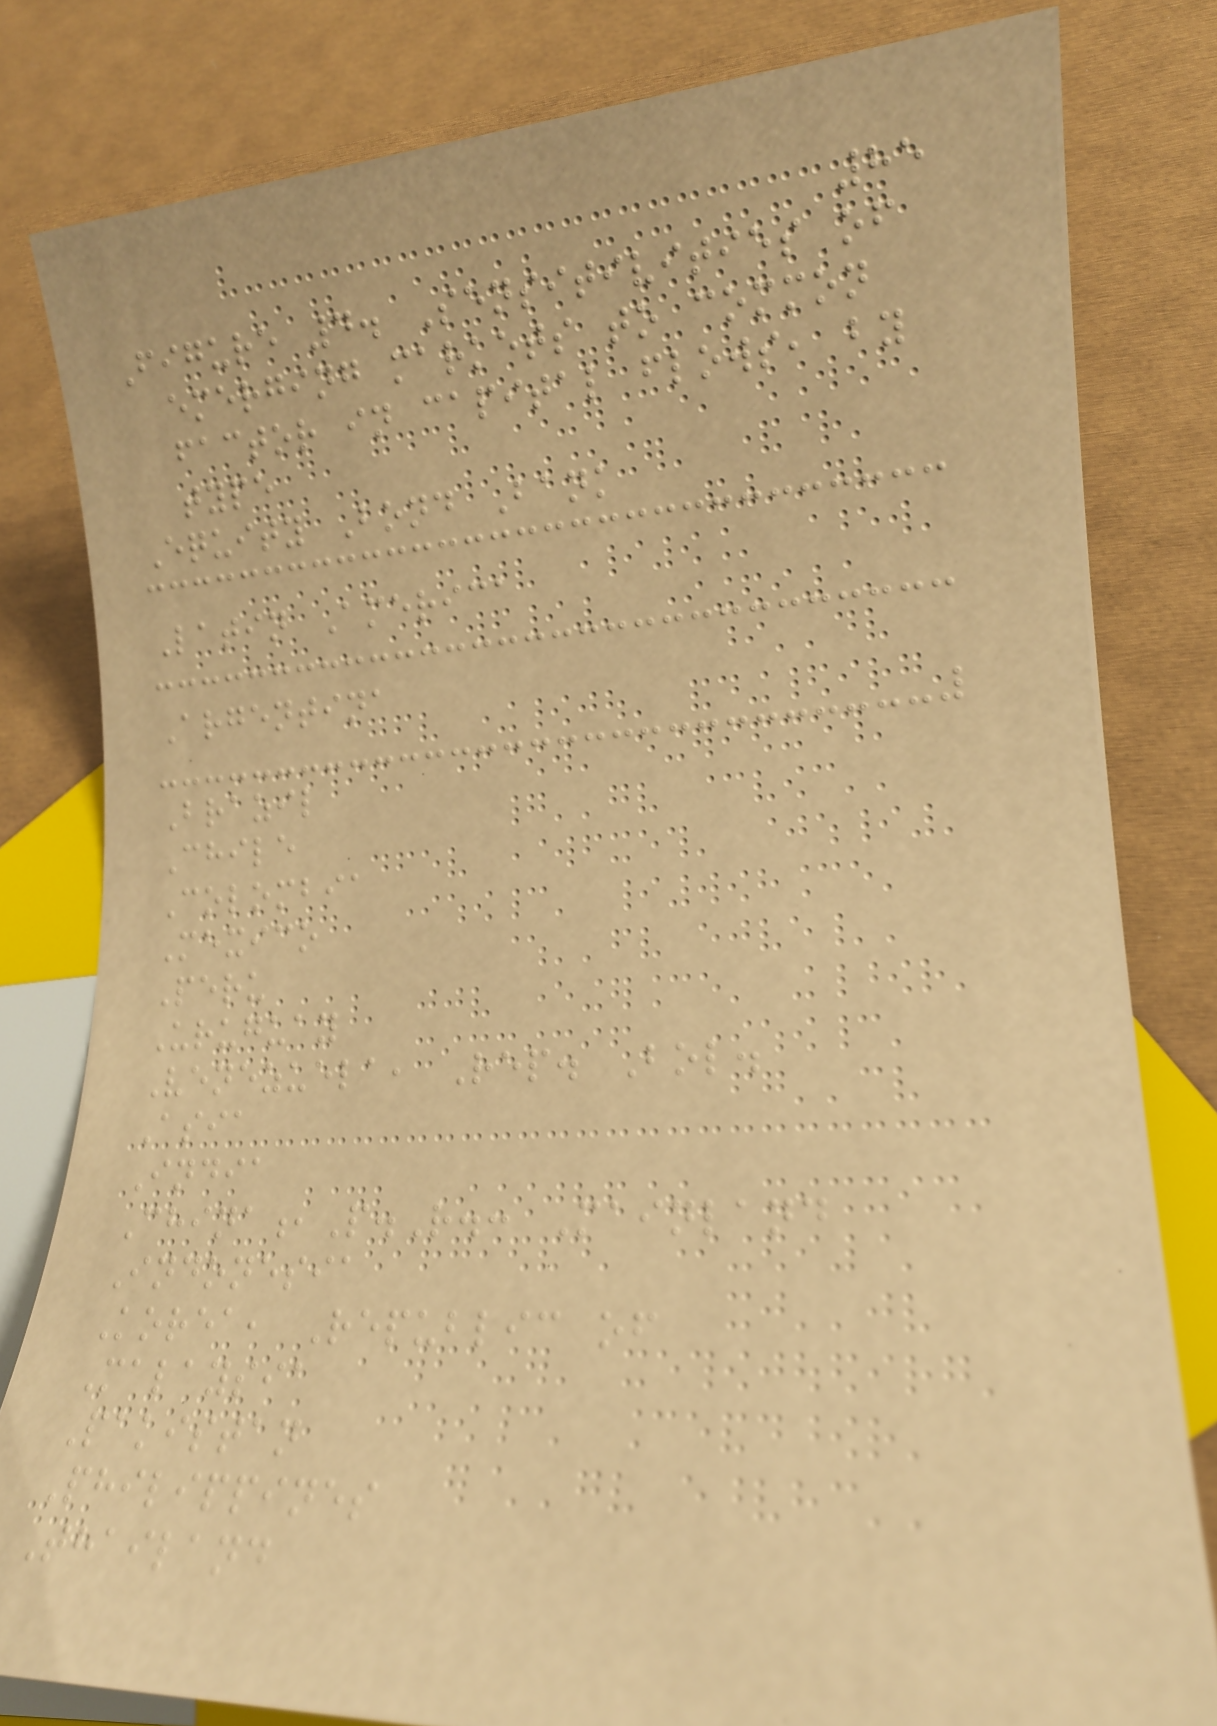85
Figure 4. Sensitivities of
emerging markets to common
factor in capital flows, by
type
Equity Bond Bank
Latin America
Argentina
Brazil
Chile
Colombia
Mexico
Peru
Uruguay
Venezuela, Rep. Bol.
Asia
India
China,P.R.: Mainland
Indonesia
Korea, Republic of
Malaysia
Pakistan
Philippines
Thailand
